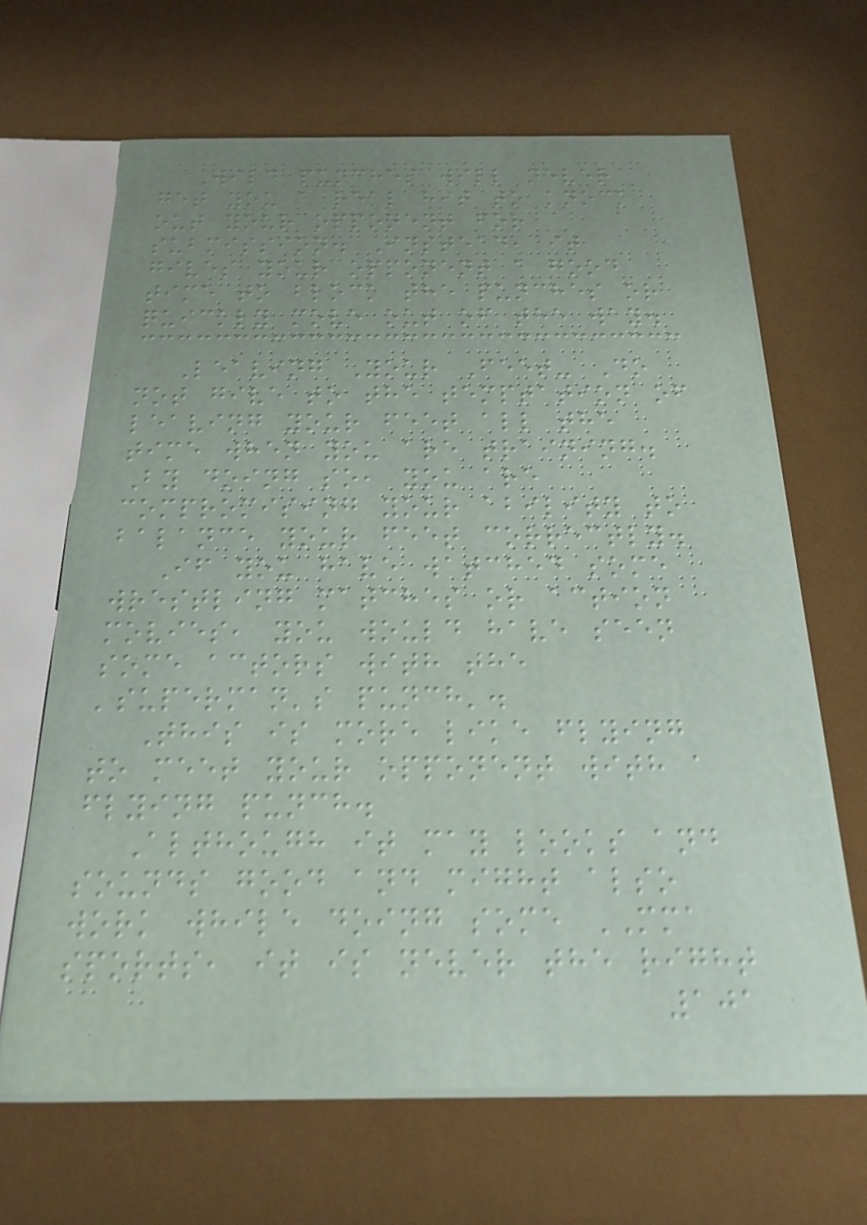Wild punches will never
get you a real hit to knock
out your opponent for
submission. Instead, it
gives your opponent a good
time to block the punches or
quickly move out of the way.
Leaving Your Feet- Do
not give to the temptation of
leaving your feet all the
time when you are training.
By doing so, you are
compromising your ability to
balance your feet correctly.
If you have watched some
wrestling matches or action
movies, you would have seen
some actors with the
'superman's punch'.
This is more like flying
to meet your opponent with a
flying punch.
Although it may looks and
sounds good and might also
work while doing some MMA
sports, it is never the right
101
